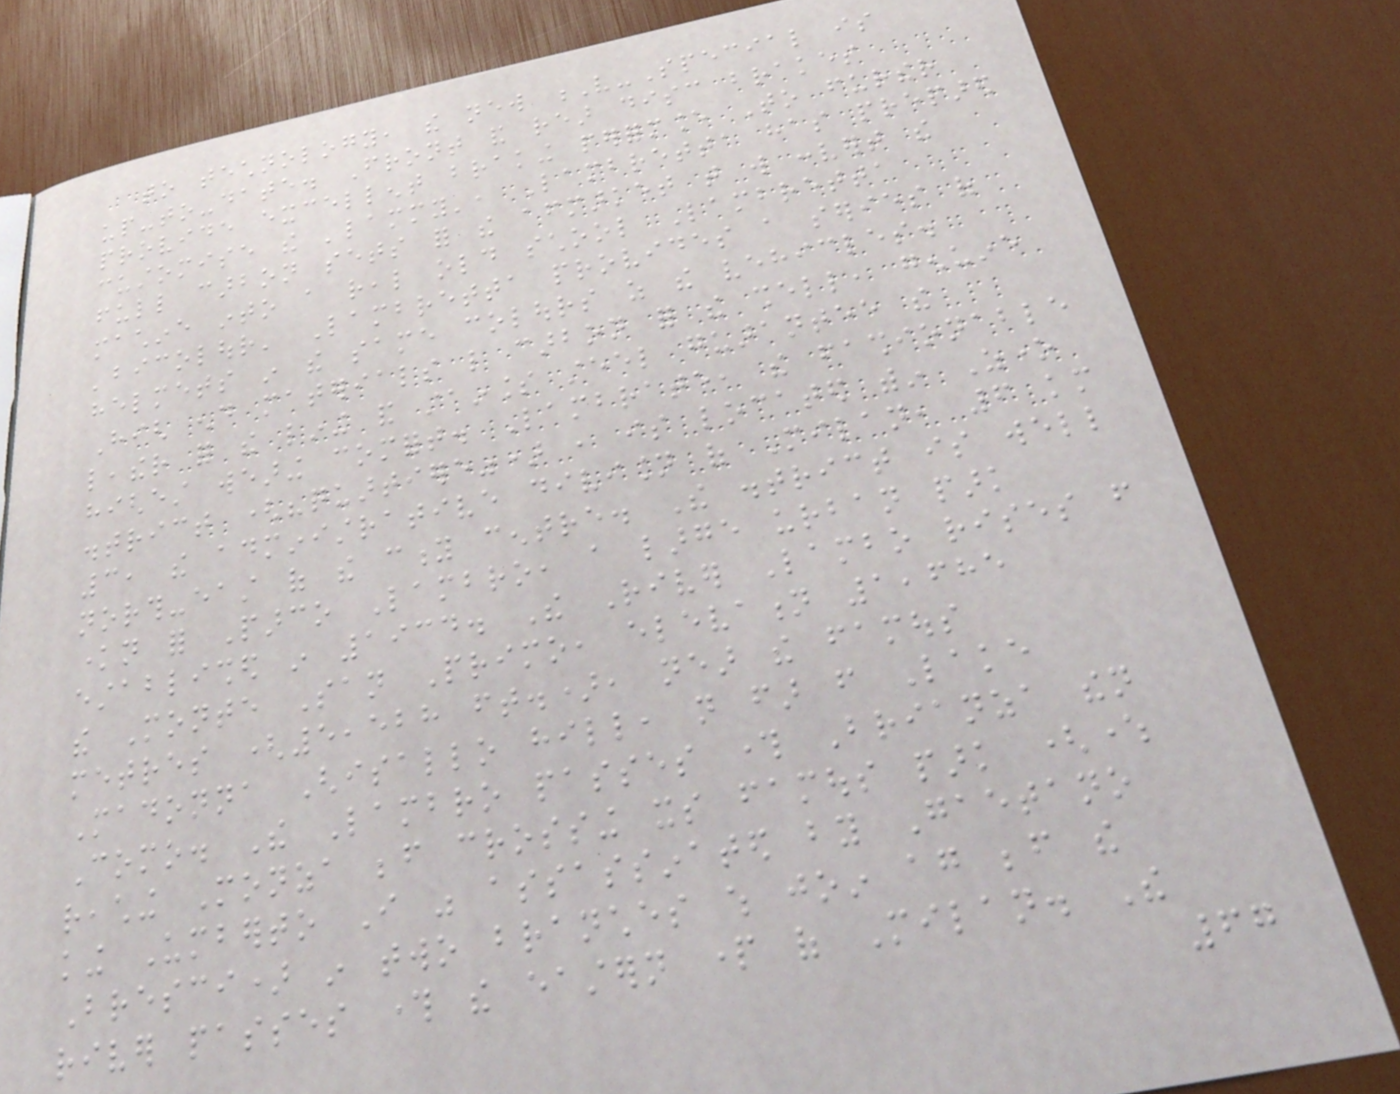to technology, the new V-Special is
up-to-date. Front and rear disc brakes
provide excellent braking performance To further
customise the 'lammy', Lambretta has prepared
full carbon sets for the aftermarket that will convert the
machine into a real old school Lambretta
'bicolour' Lambretta provides a series of
helmets in the same colours as the vehicles.
High end materials like carbon for the shell, genuine
leather for the lining and stainless steel guarantee the
highest wearing comfort. Lambrate, the fashionable
district ("quartiere") , is located within Zone
3, the administrative division of Milan, 6 km
north-east of the city centre. The district is well
known for Parco Lambro, a large urban park
established in 1934. The River Lambo rises from
the Monte San Primo, elevation 1,685
metres (5,528 ft.), near the famous
Madonna Ghisallo hill, not far from Lake
Como. The Lambro passes through Brianza then
reaching Monza before crossing its famous park (where
king Umberto I was assassinated by Gaetano
Bresci) in two branches which join again before the
river passes through the eastern part of Milan. The
67
